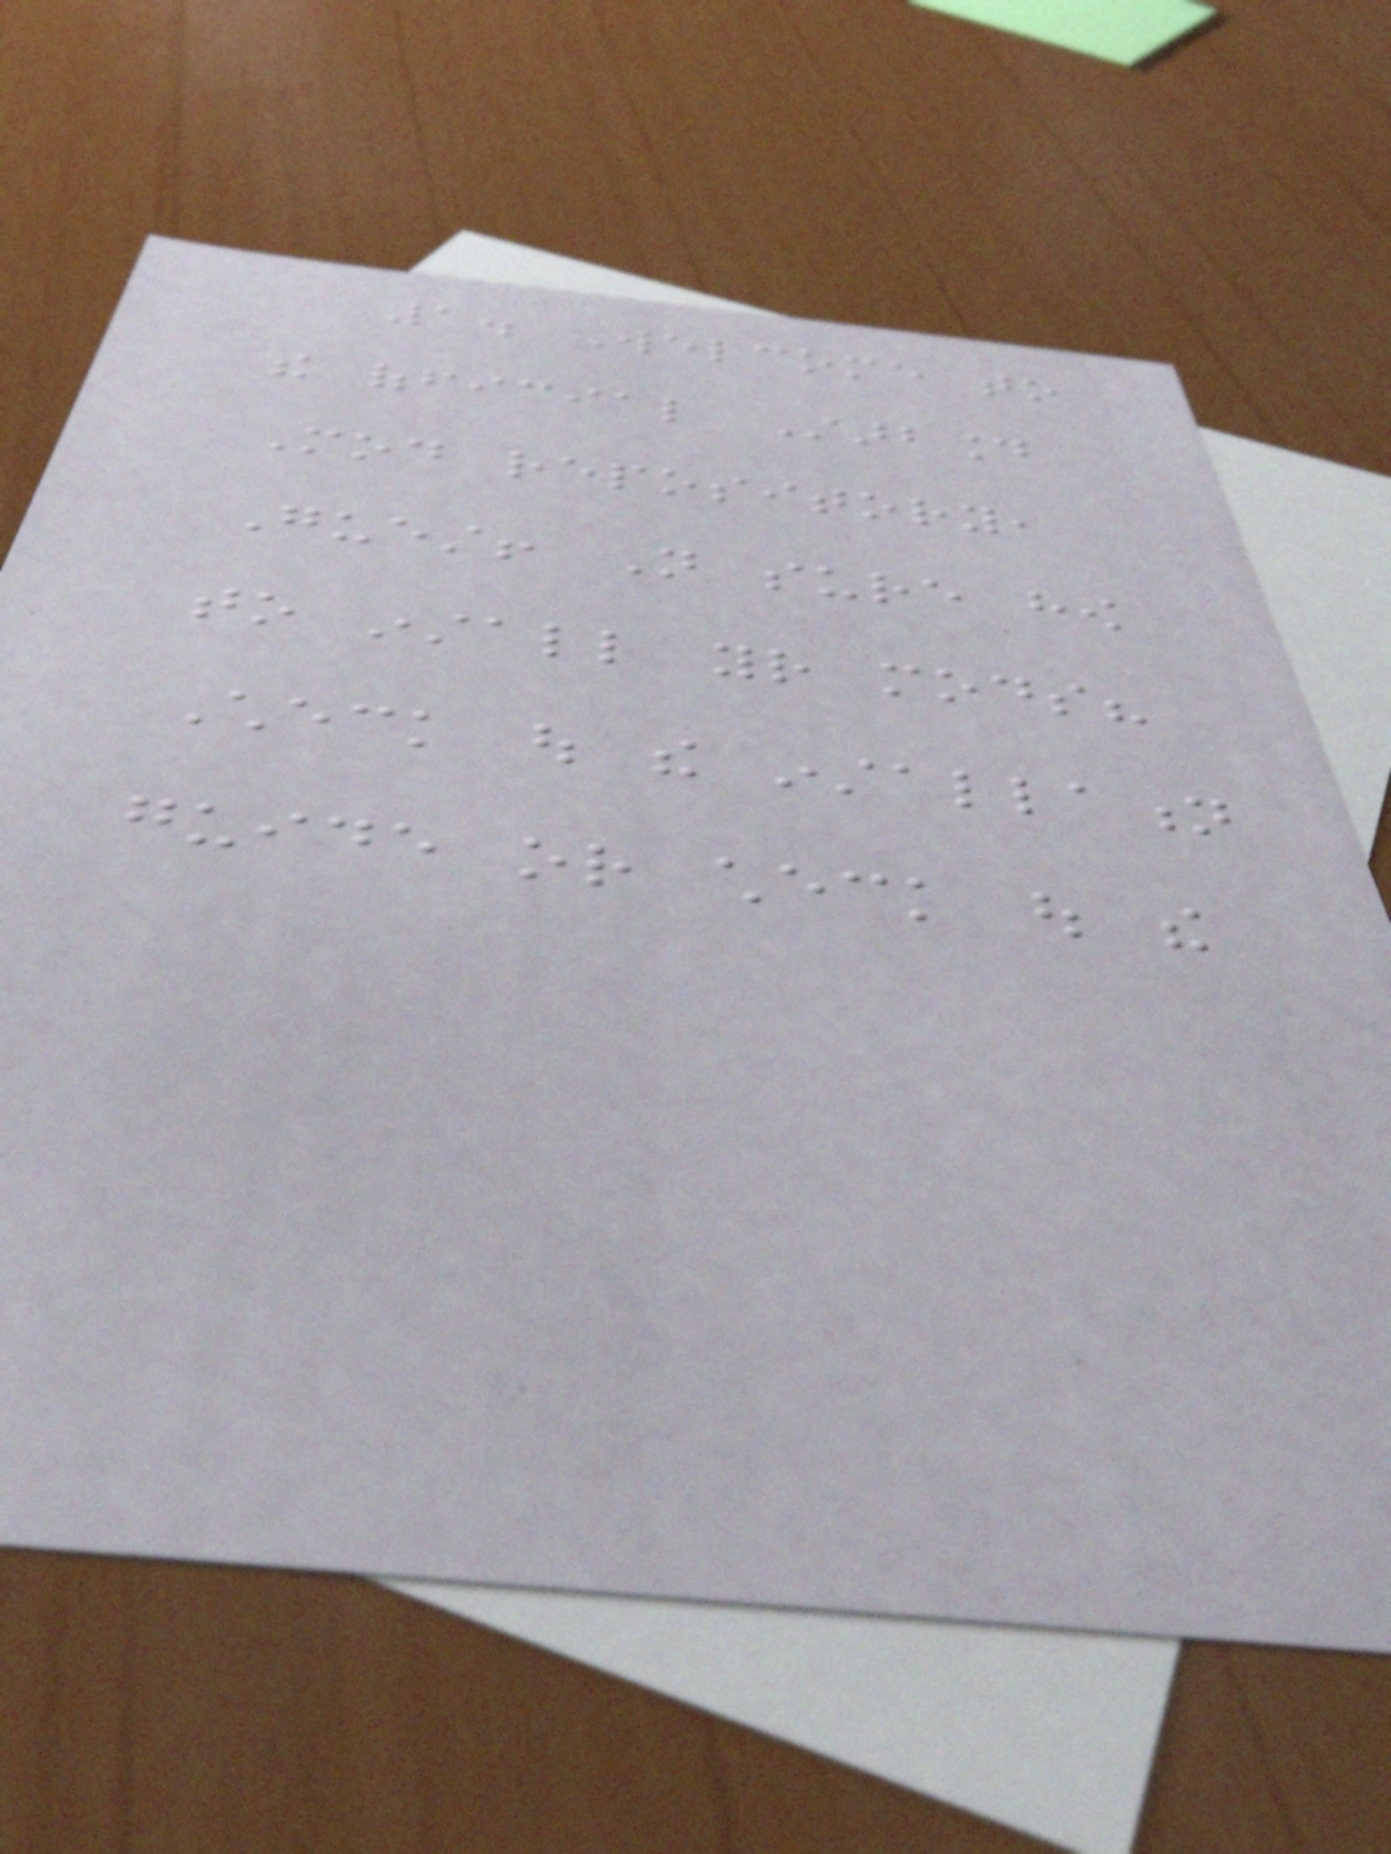1. Welcome to
the official Starbound
Mod repository,
Guest! Not sure how
to install your mods?
Check out the installation
guide or check out the
